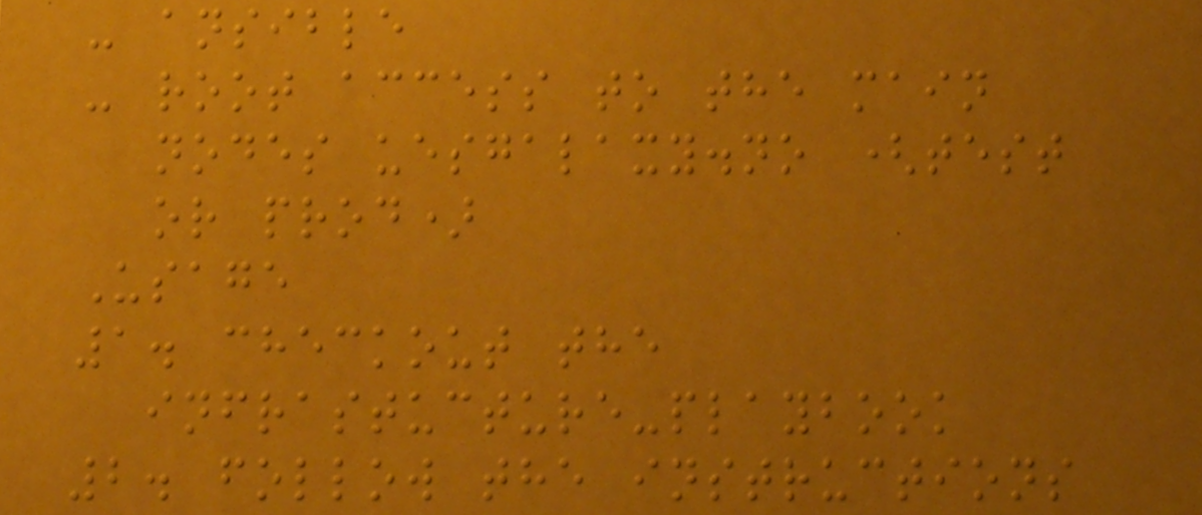- ansible
- root access to the main
nodes uesgalaxy.no (test
or prod)
Usage
1. checkout the
infrastucture-playbook
2. follow the instructions
